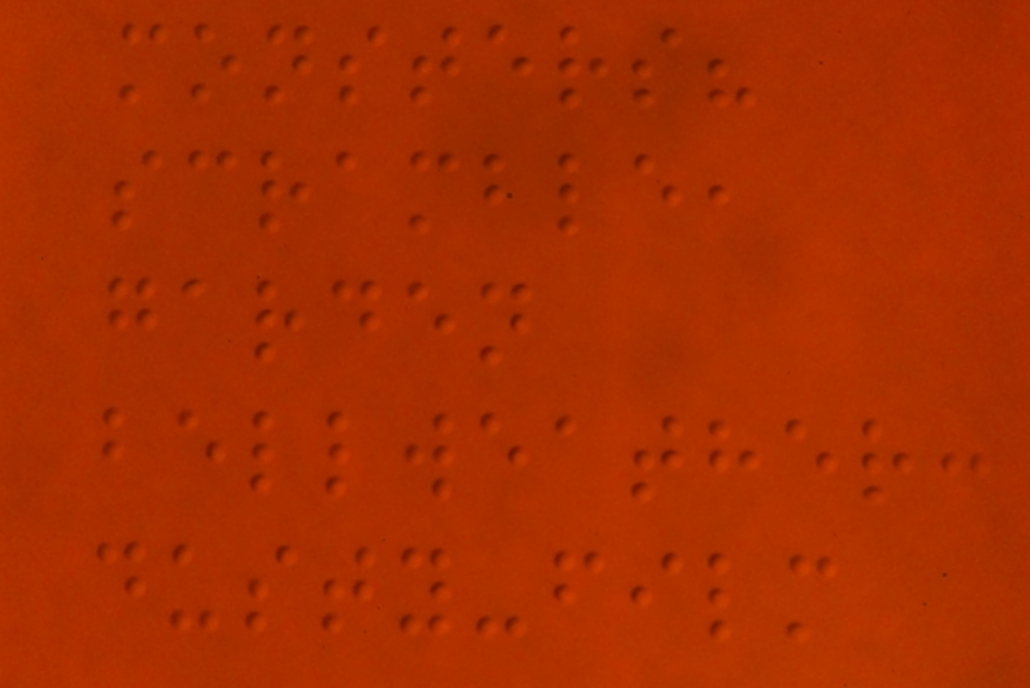monsters?
scramble,
garden
bellweather:
dusty-film
